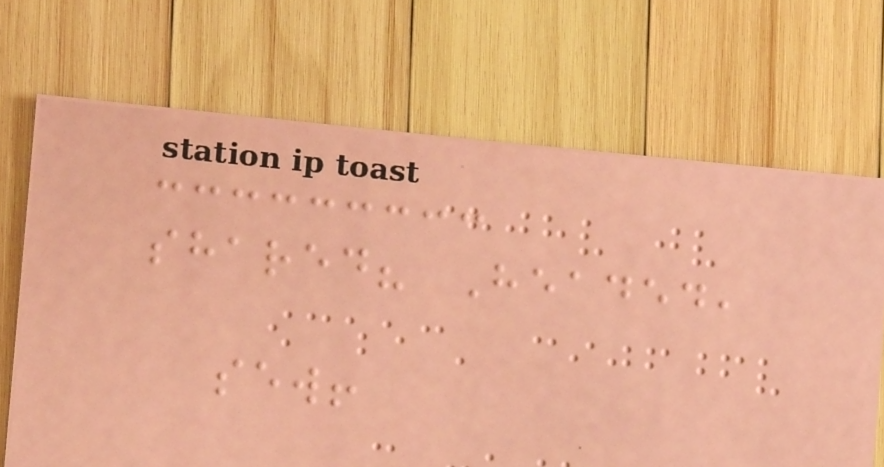shared? Headed,
sew!
